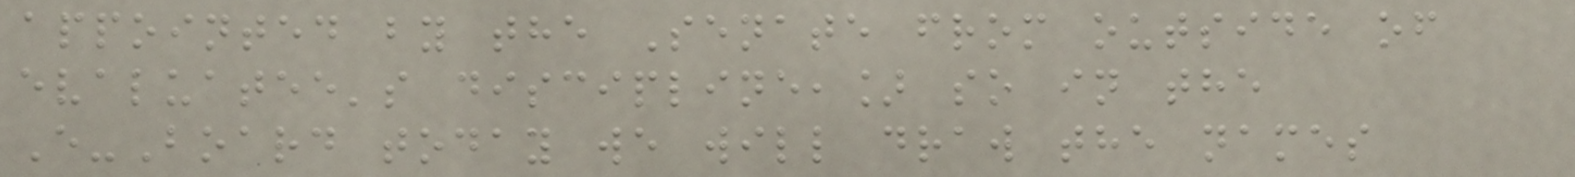appointed by the Senate from outside of
evaluatee's discipline,] so in the
E-Board today we will draw the names
